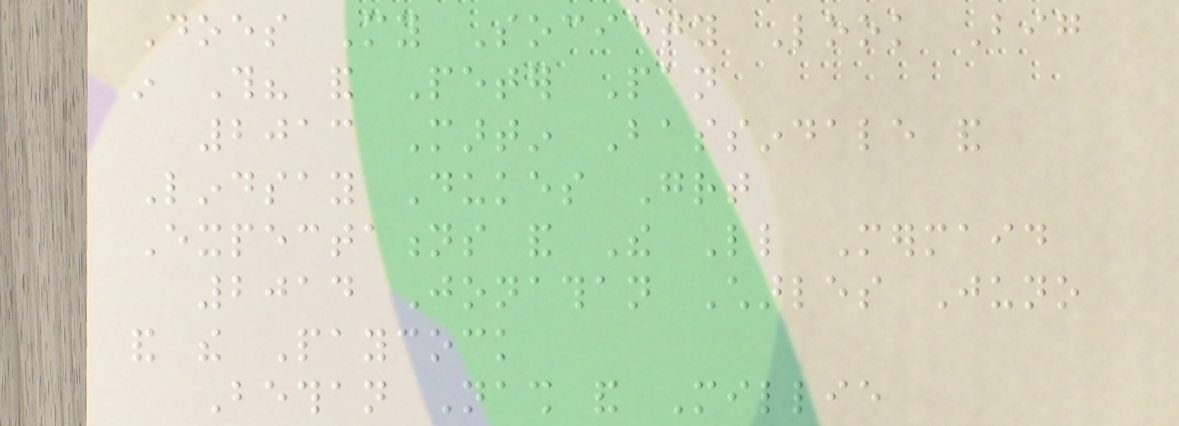Does My Society Look Big
in This? and Peter Pan
2013 Martin Bassindale and
Lindsay Dukes Great
Expectations and The Little Mermaid
2014 Jonathan Charles Juno
and the Paycock
Bethan Nash and Millie
